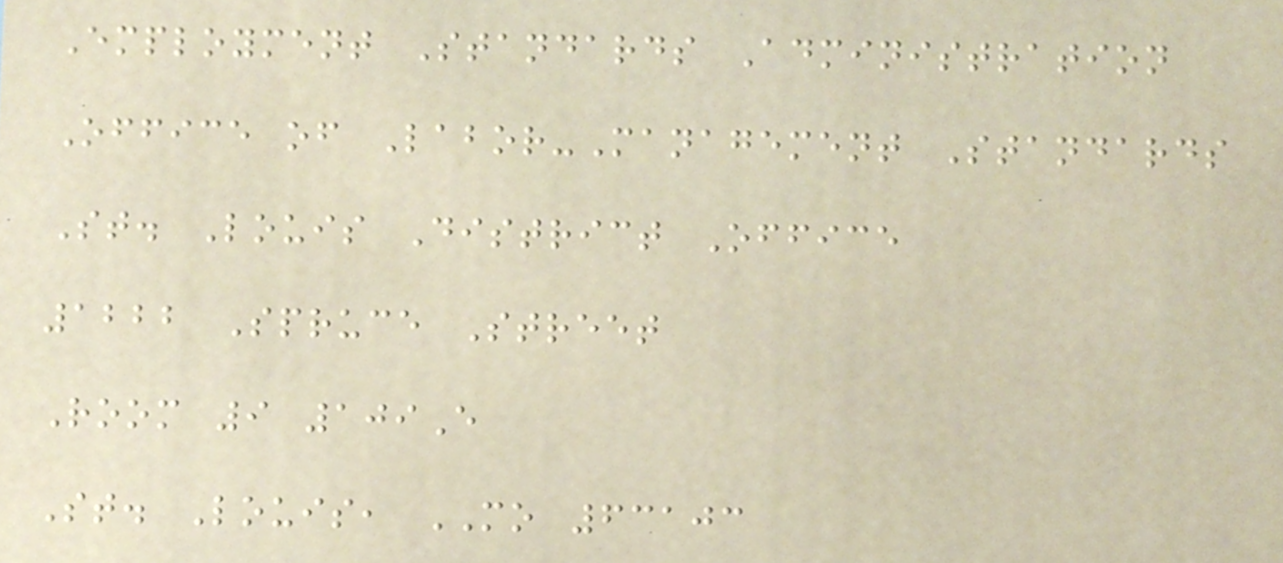Employment Standards Administration
Office of Labor-Management Standards
St. Louis District Office
1222 Spruce Street
Room 9 109E
St. Louis, MO 63103
